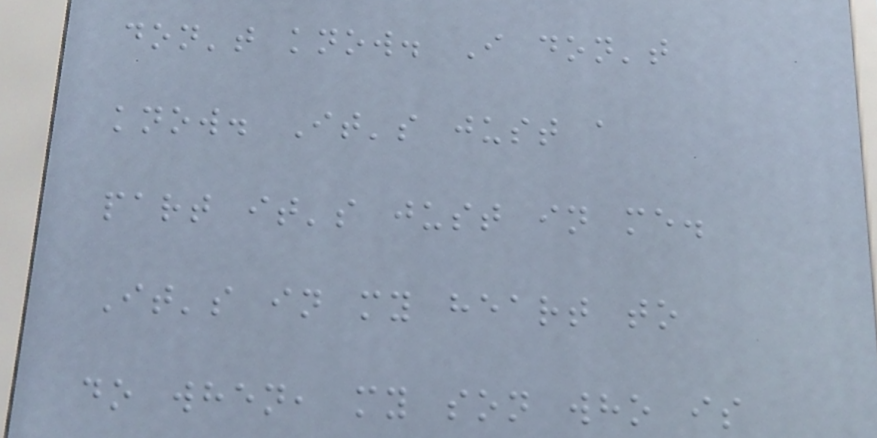don't know. I don't
know. It's just a
part it's just in me.
It's in my heart to
do when, my son who is
